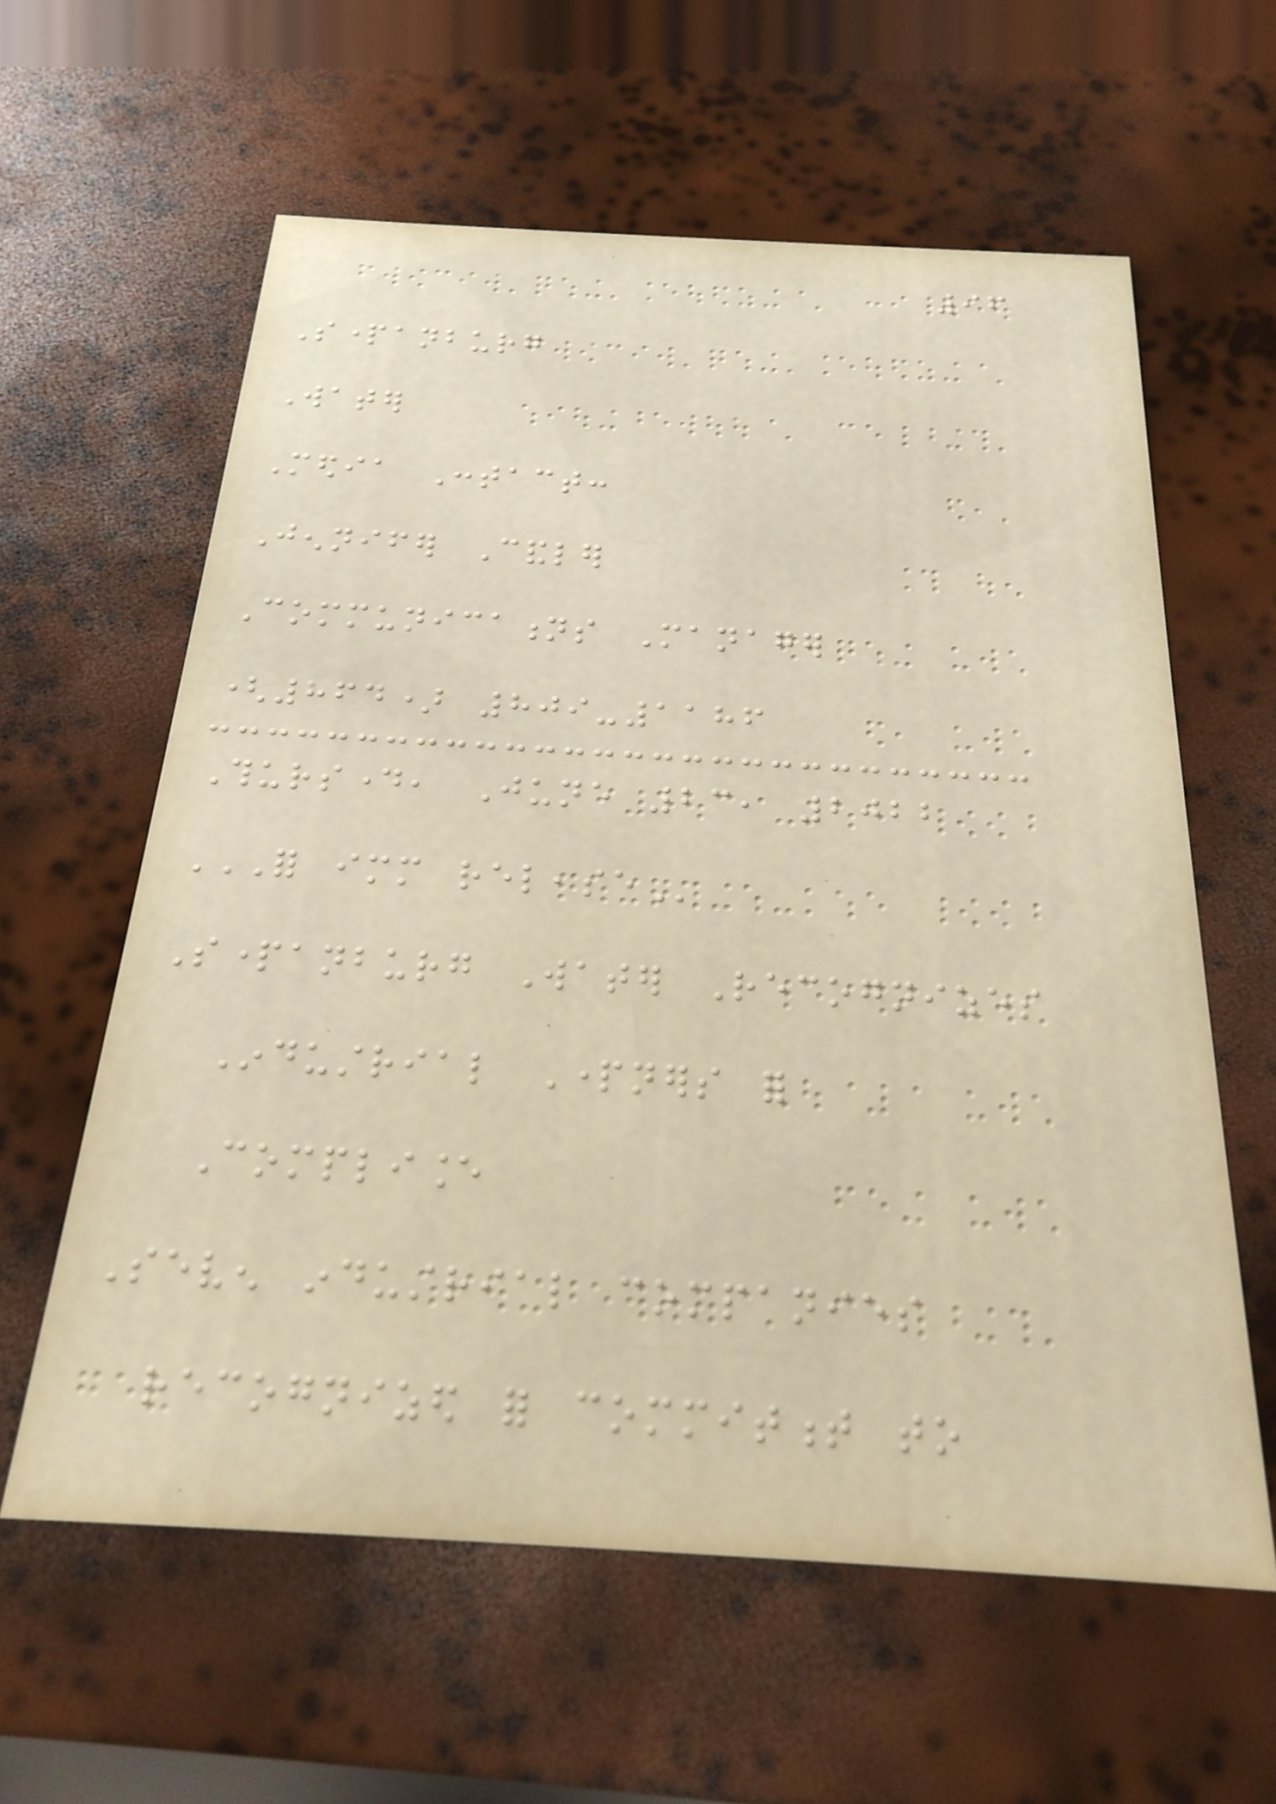96
Spartanburg
Water
Media Contact:
Jennifer Candler
Communications Manager
(864) 809-1186
Thursday, June 23, 2022
FOR IMMEDIATE RELEASE
Spartanburg Water Recognizes
Industrial Partners for
Compliance
Seven industrial companies
recognized for commitment to
